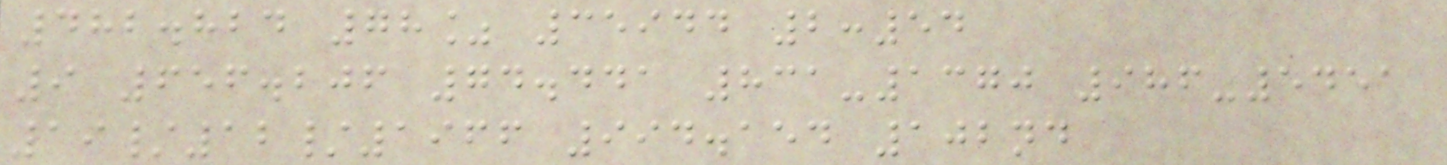482.824 78% 35944 2:54
9 656.206 74.441 831-1370 986-5451
19/12/1966 994.154 102nd
